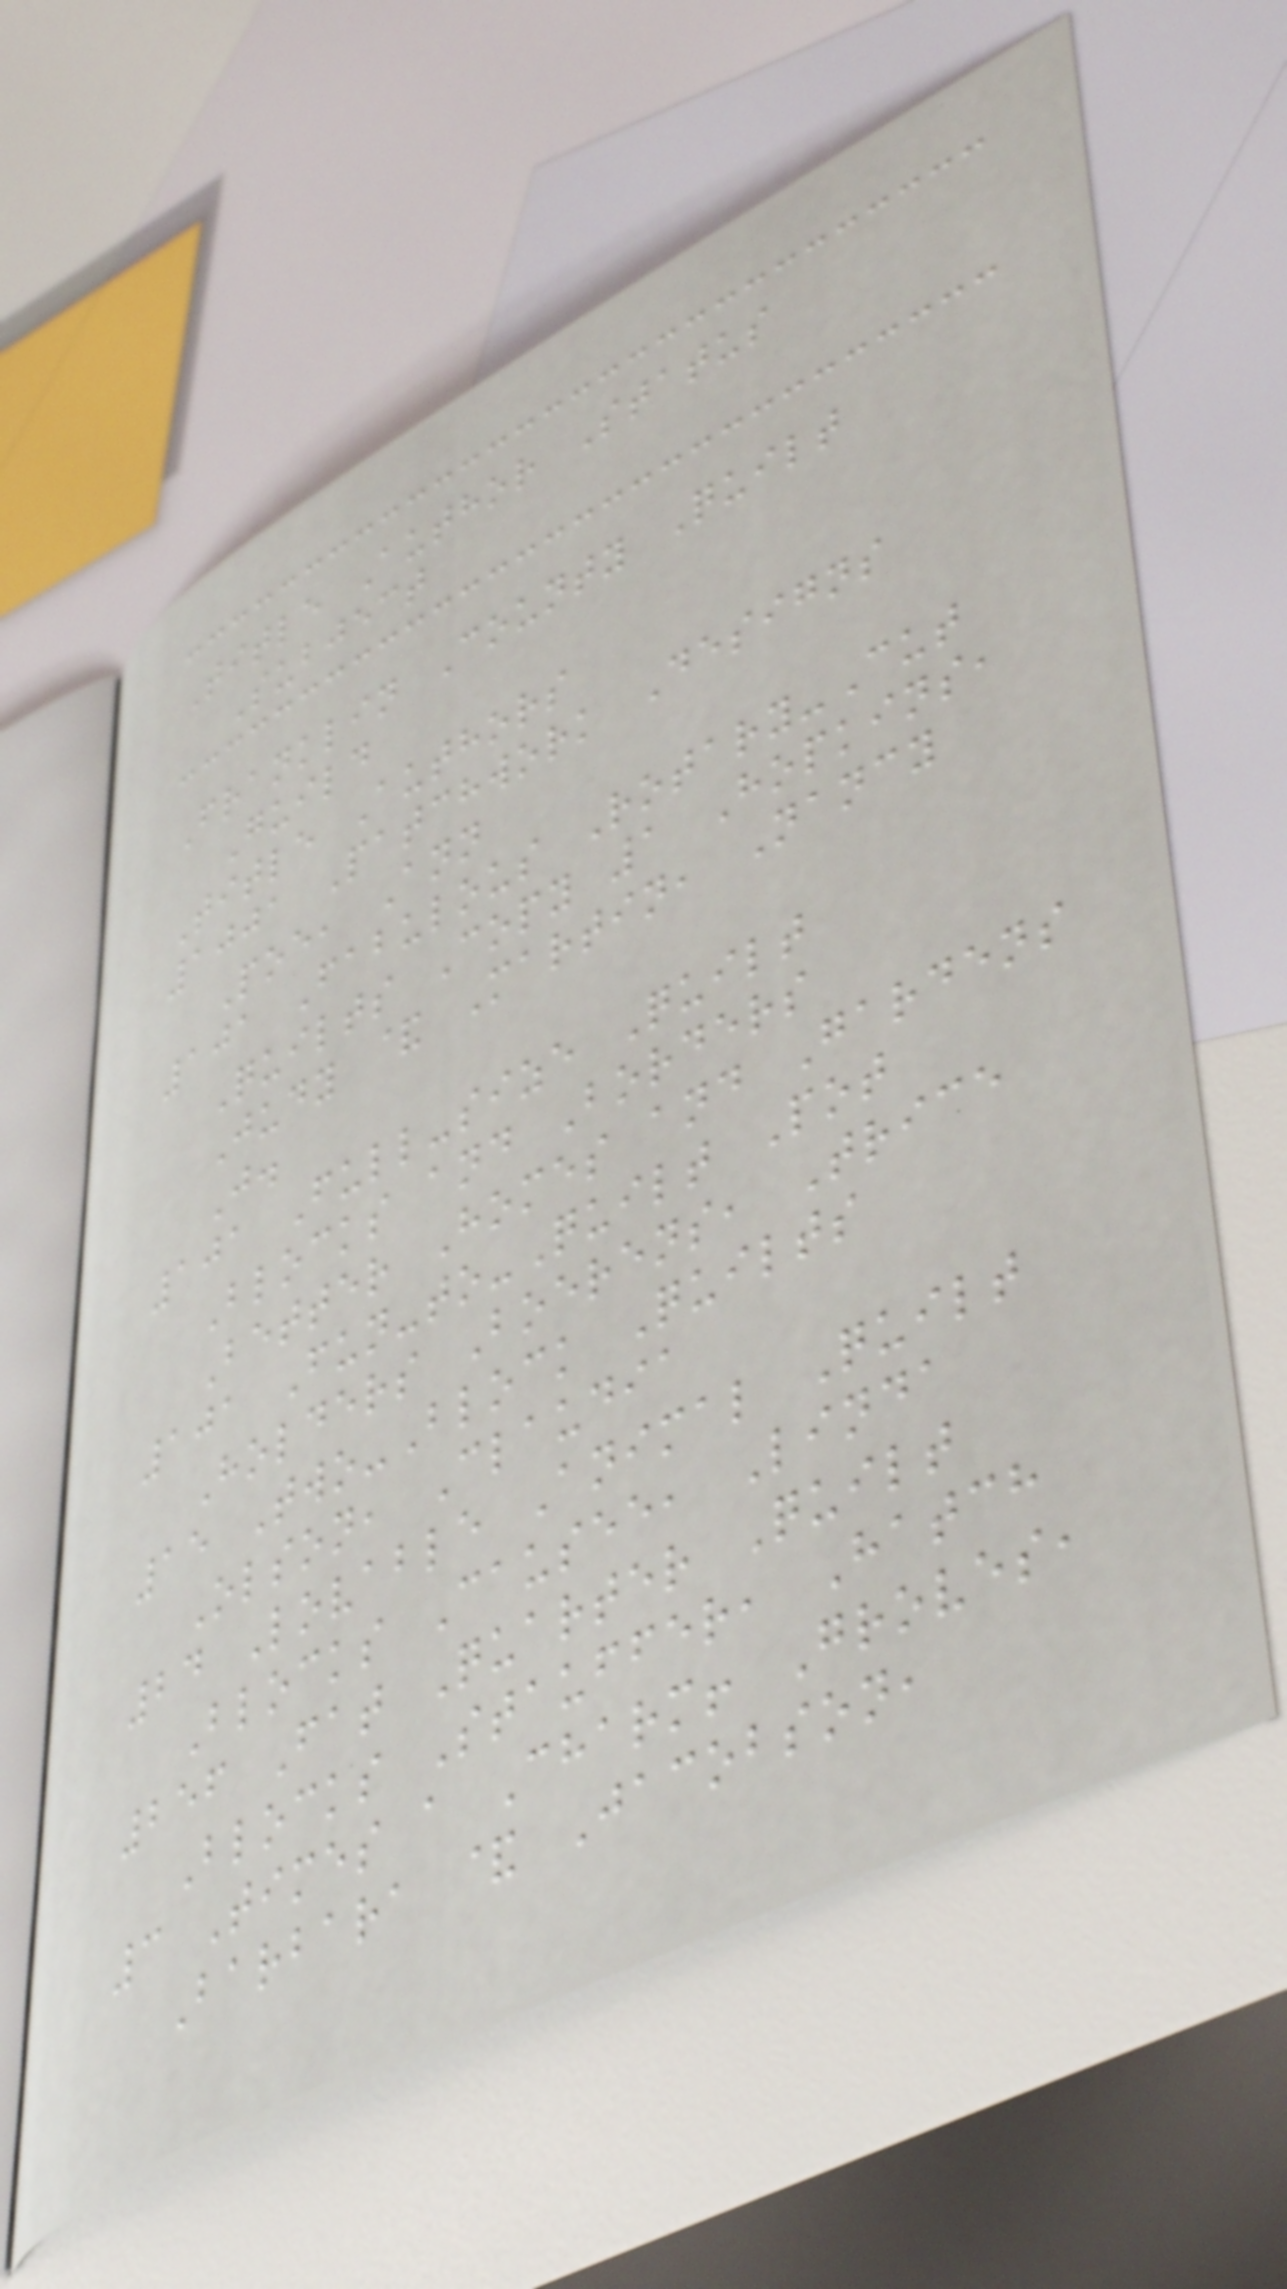Title Author Status
Subject
Franklin County Quilt
Guild
Title Authors
1001 Patchwork Designs
Poe, Ann
101 Fabulous Rotary-Cut
Quilts Copy 1 Hopkins,
Judy & Martin, Nancy
J.
101 Full-size Quilt
Blocks and Borders
Better Homes and Gardens
101 Fun-to-Quilt Pot
Holders Boerens, Trice
15 Two-Block Quilts
Olson, Claudia
24 Lovable Animal Quilt
Blocks Causee, Linda
256 Fat Quarter Quilt
Blocks Stauffer, Hatch
3 Times a Charm! Groves,
Barbara & Jacobson,
